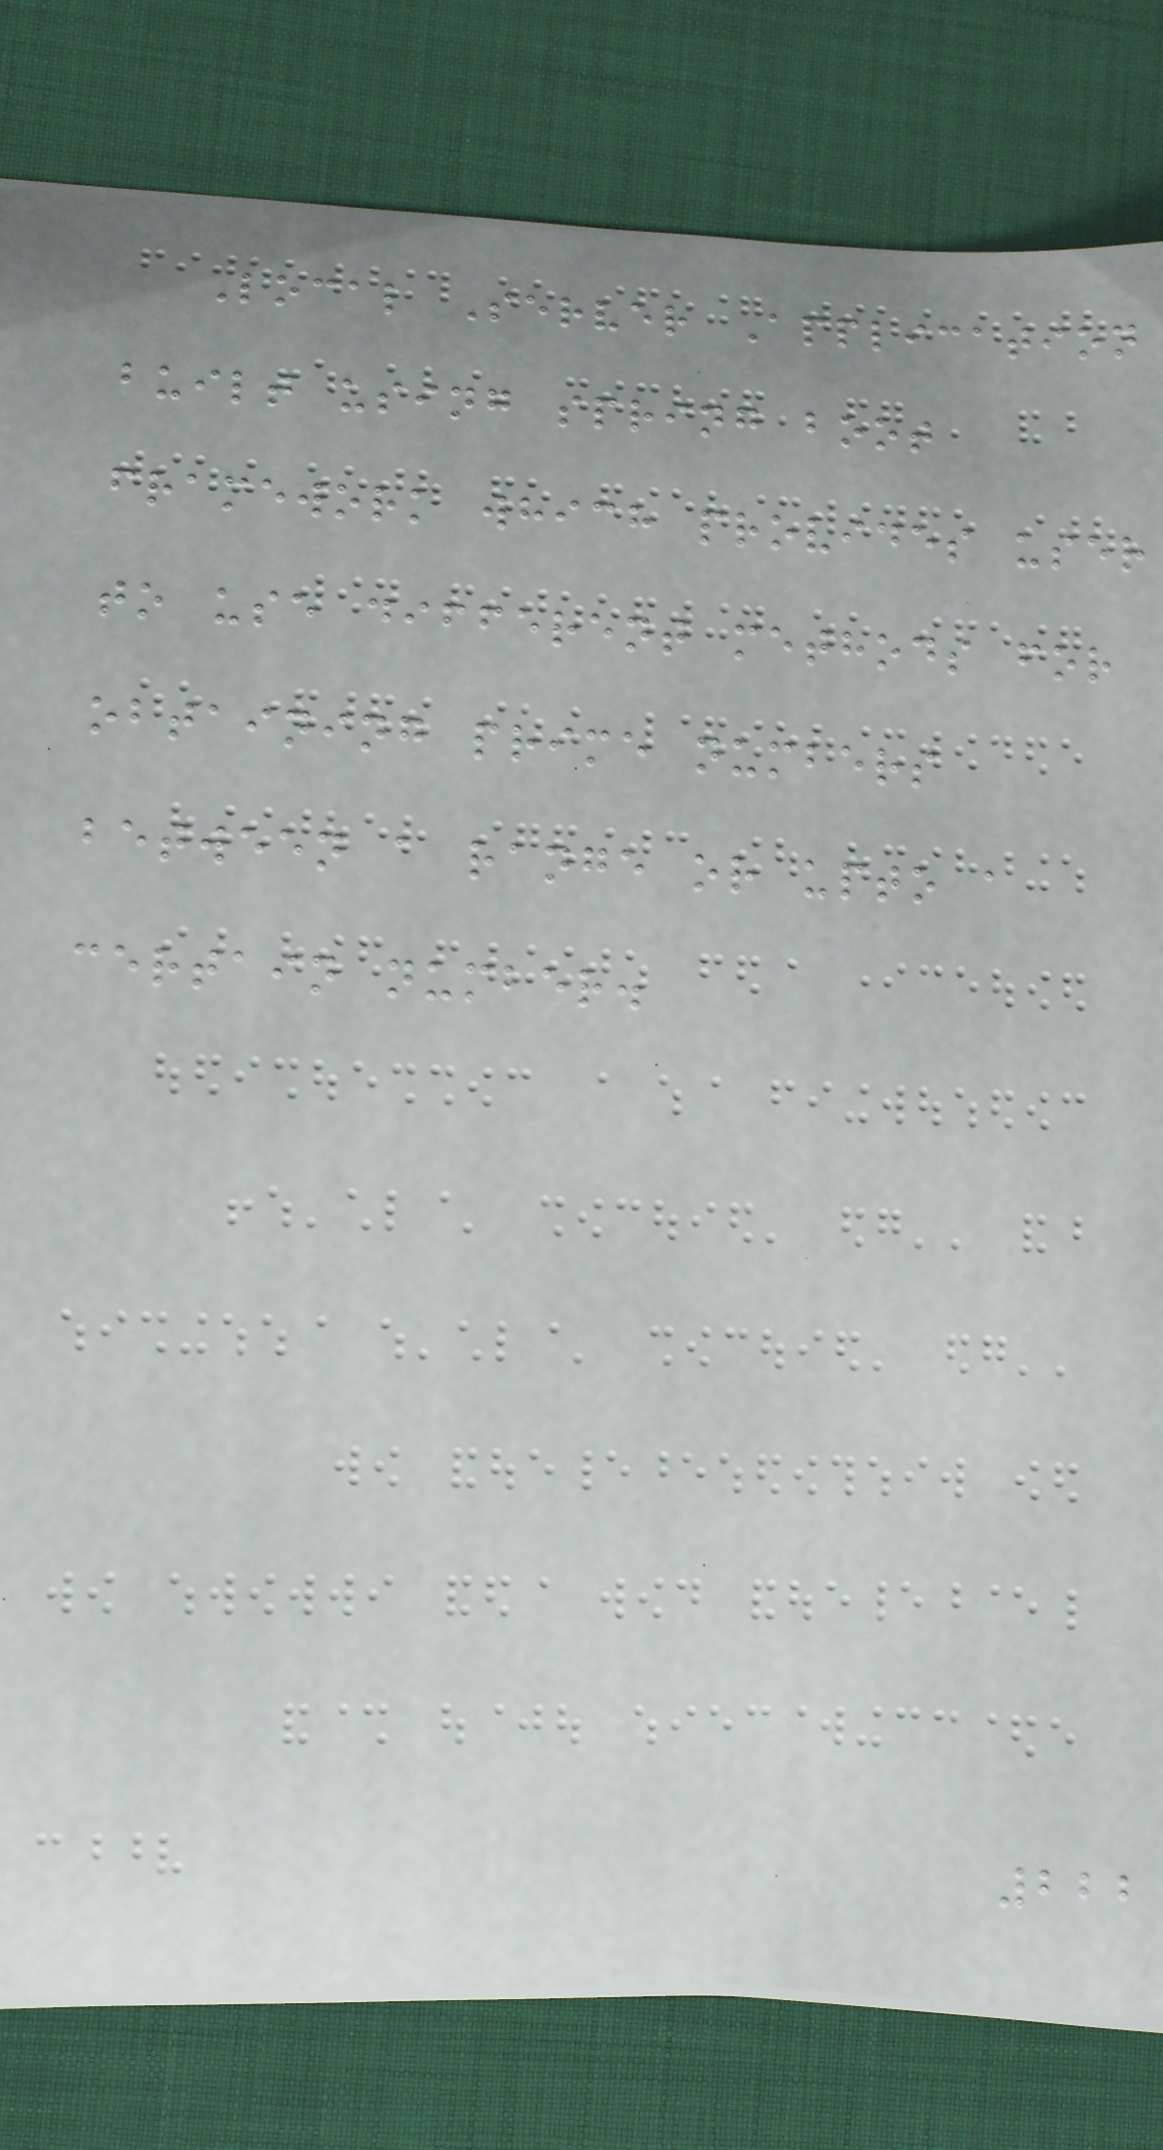Local Server Application
built using spring boot
framework which provides user
to use different methods for
obtaining prime numbers
between a range or upto a
certain number.
222
